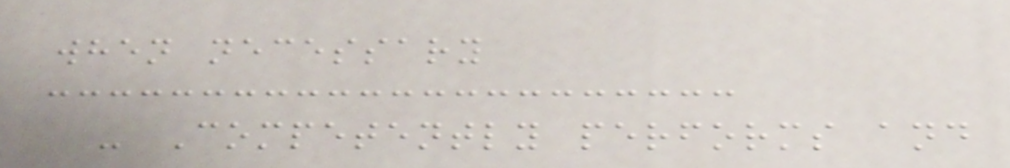when necessary
- Competently performs and
